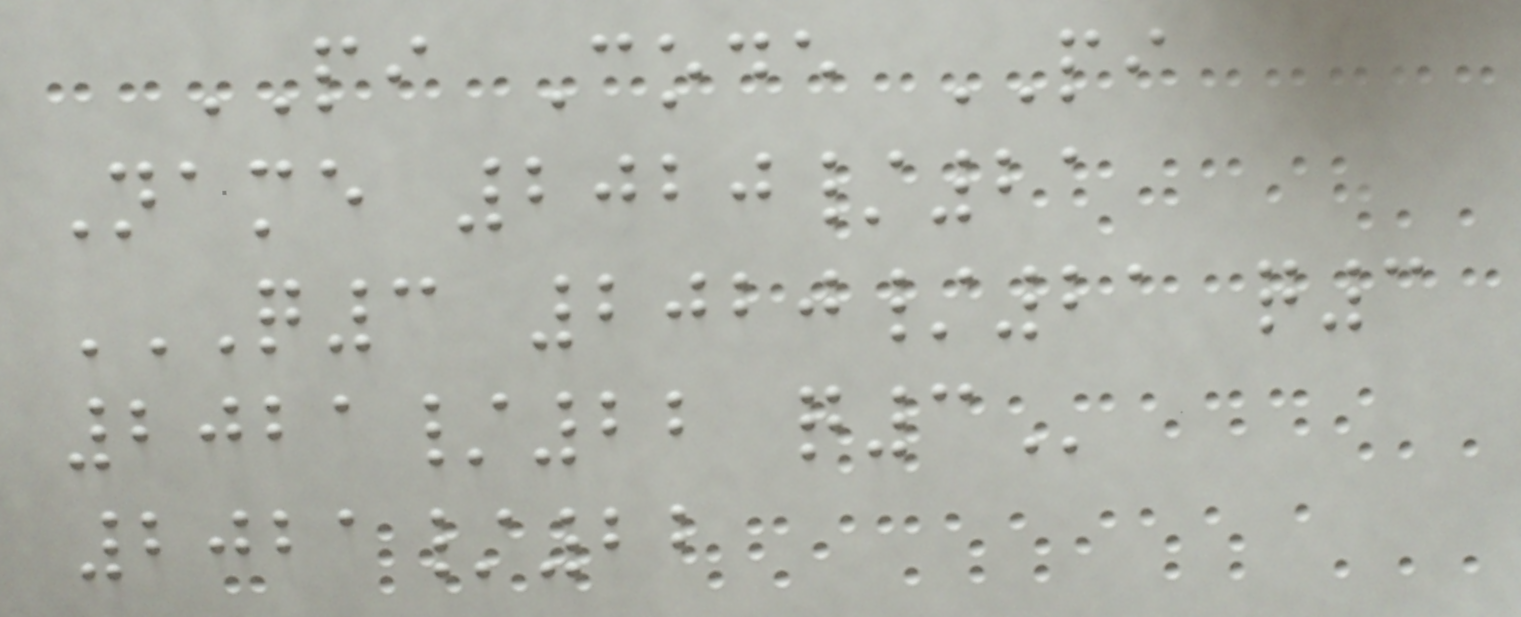PI Code PI
Name 2020/21
Q3 2020/21 Q3
2021/22 Q3
2021/22
